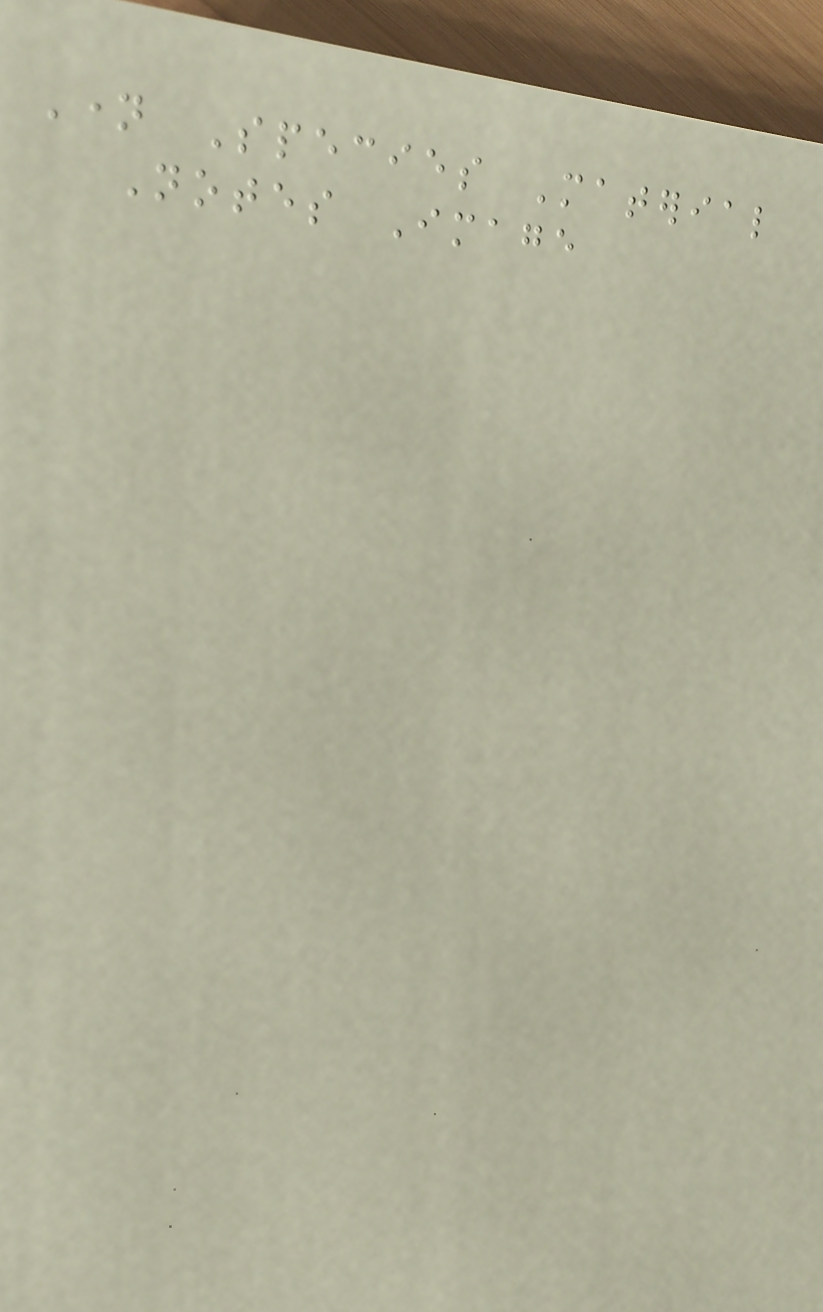Name Species Material
Notes Image
